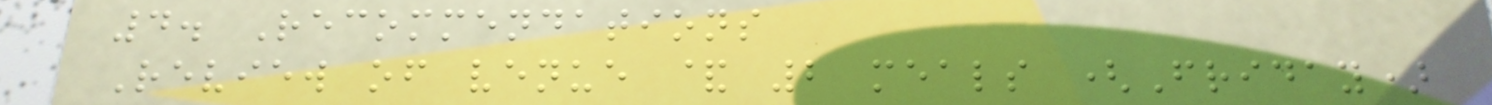4. Recommendations
Review of venue & 2 meals (Friday)
